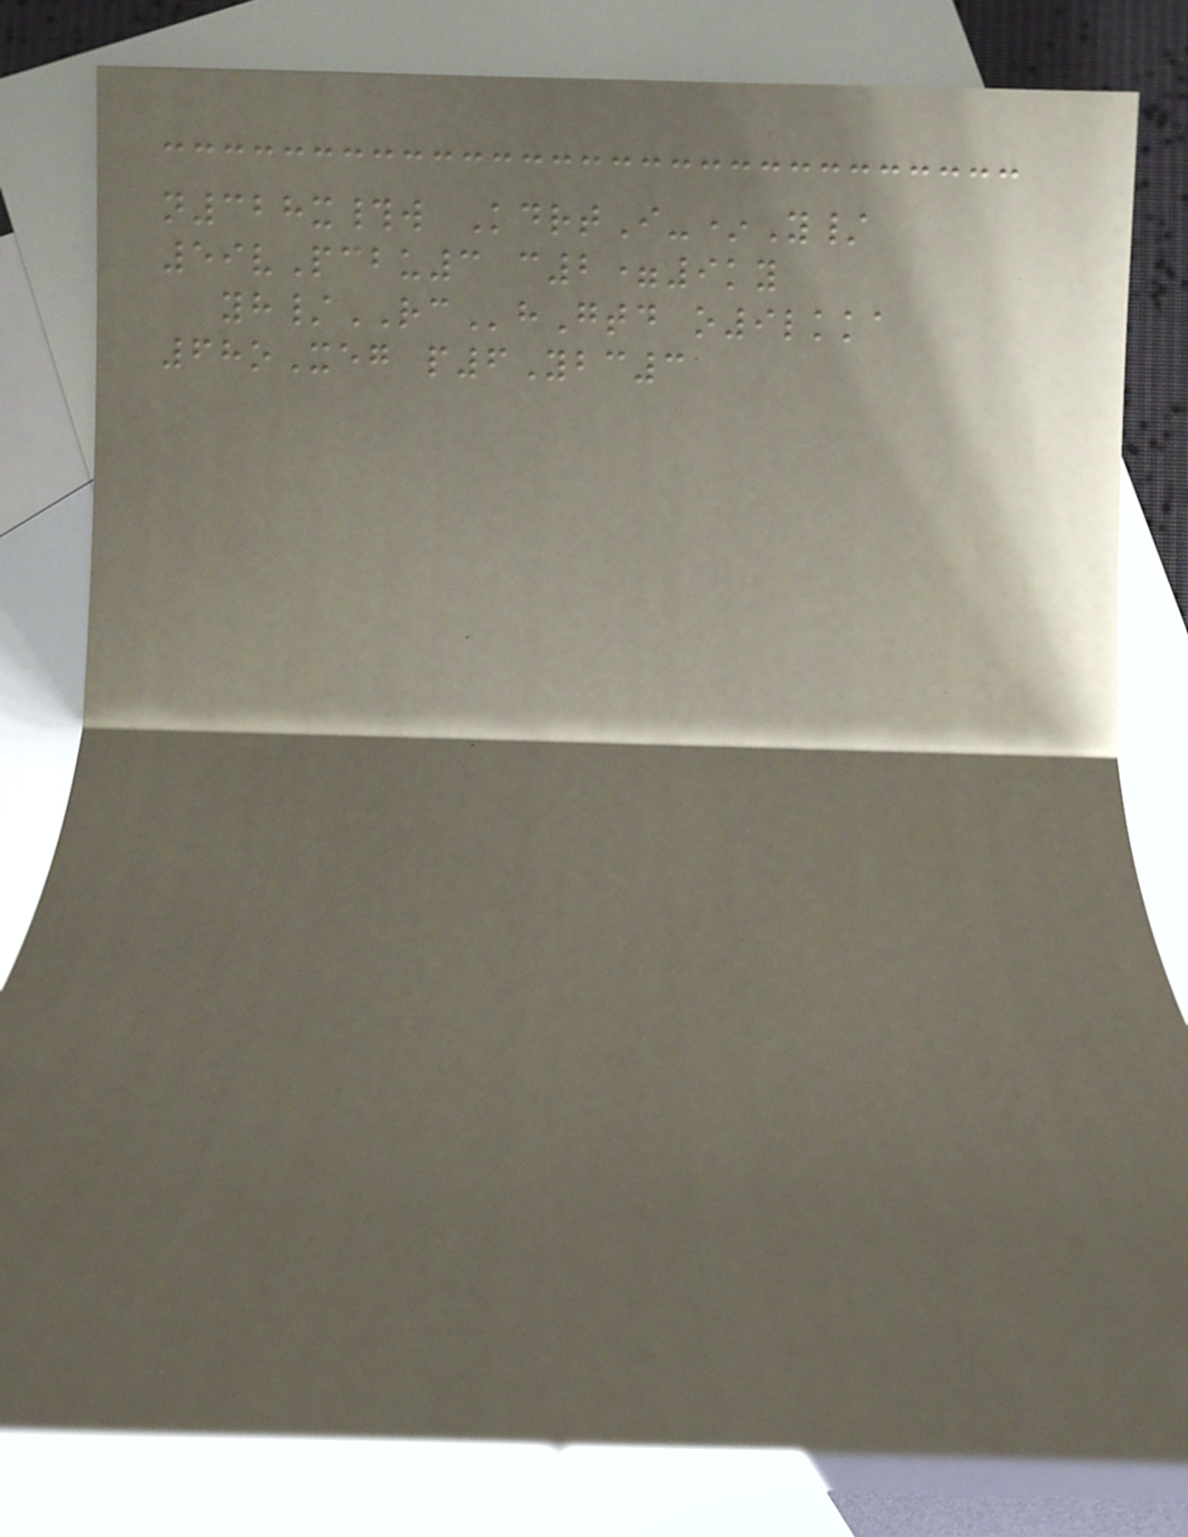n328x#w KdrtI-*Y/
59vPcbu3 c2=9ky
yh/RChGtd o9lkka
68oXeg p6Ybc3
